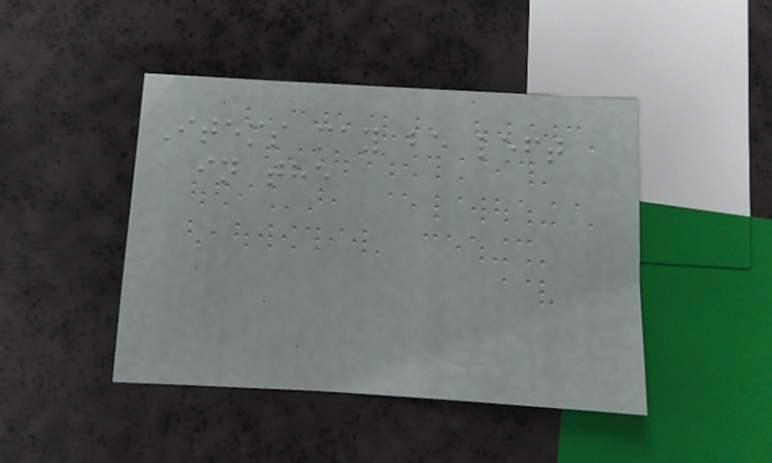Items may be left
in the
